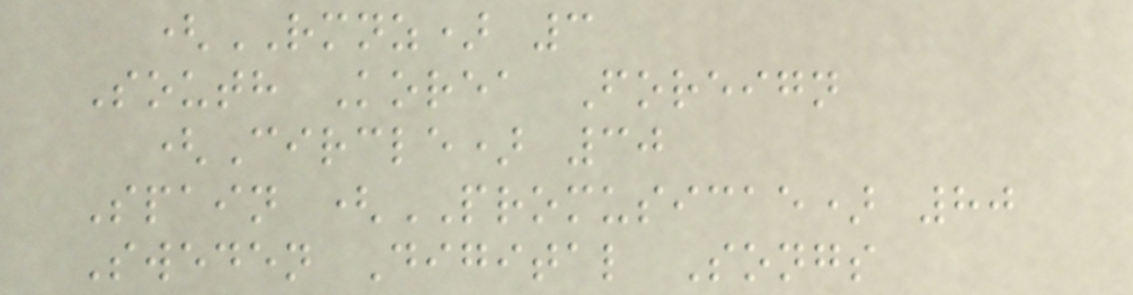(RMNZ) 3
South Korea Foreign
(Circle) 30
Spain (PROMUSICAE) 80
Sweden Digital Songs
